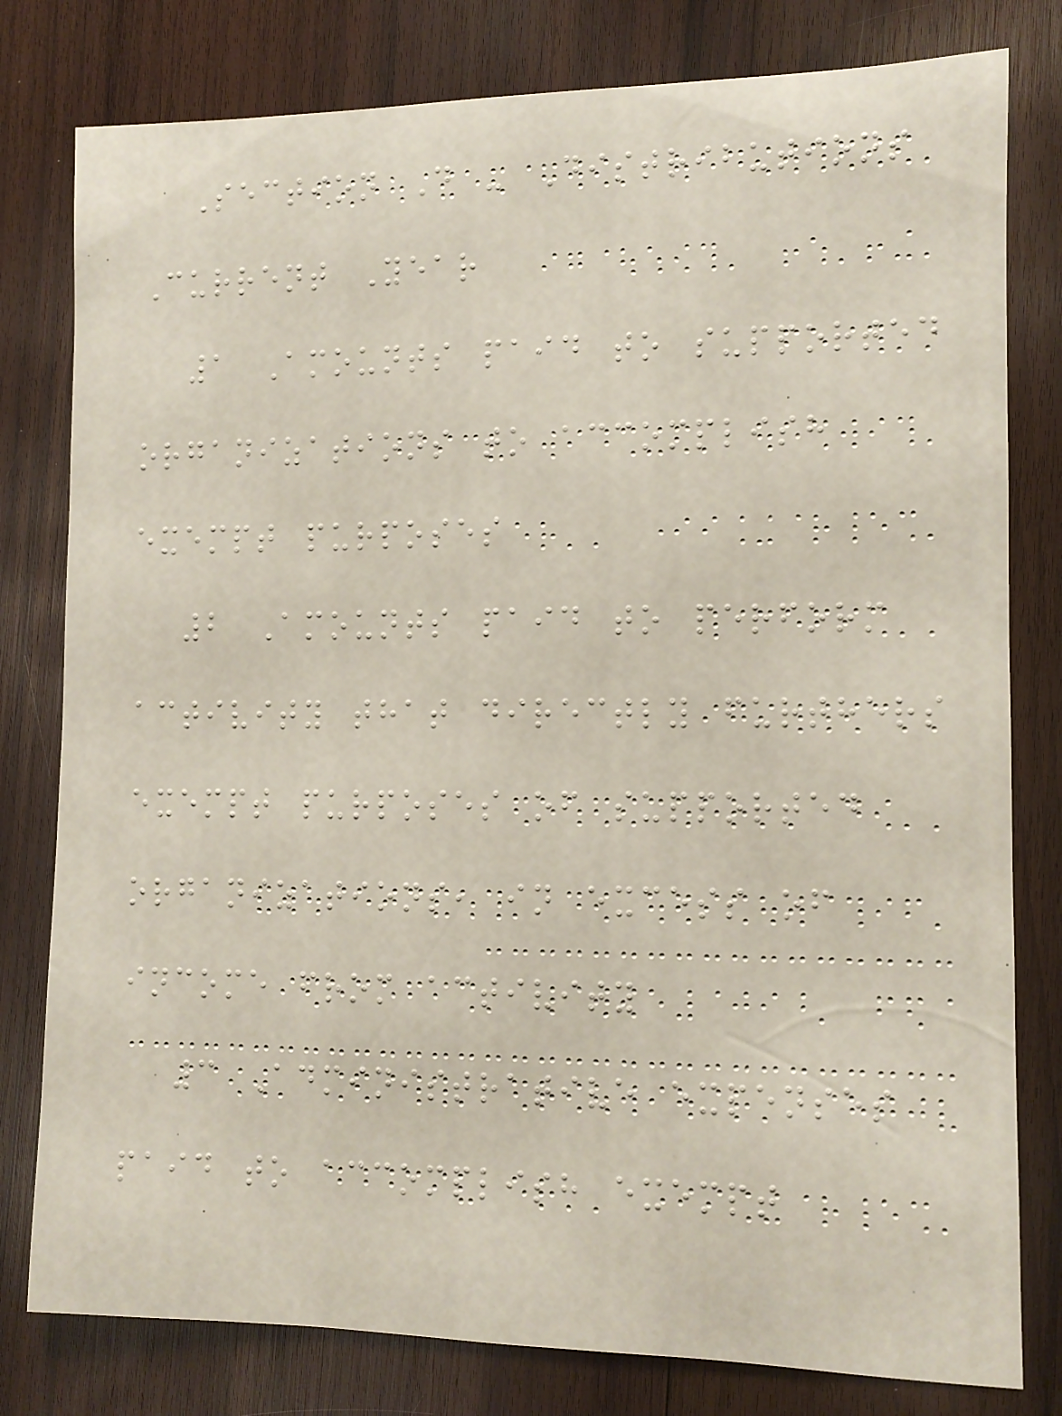Section D - Distributions
Current Year
1 Amounts paid to supported
organizations to accomplish
exempt purposes
2 Amounts paid to perform
activity that directly furthers
exempt purposes of supported
organizations, in excess of
income from activity
3 Administrative expenses
paid to accomplish exempt
